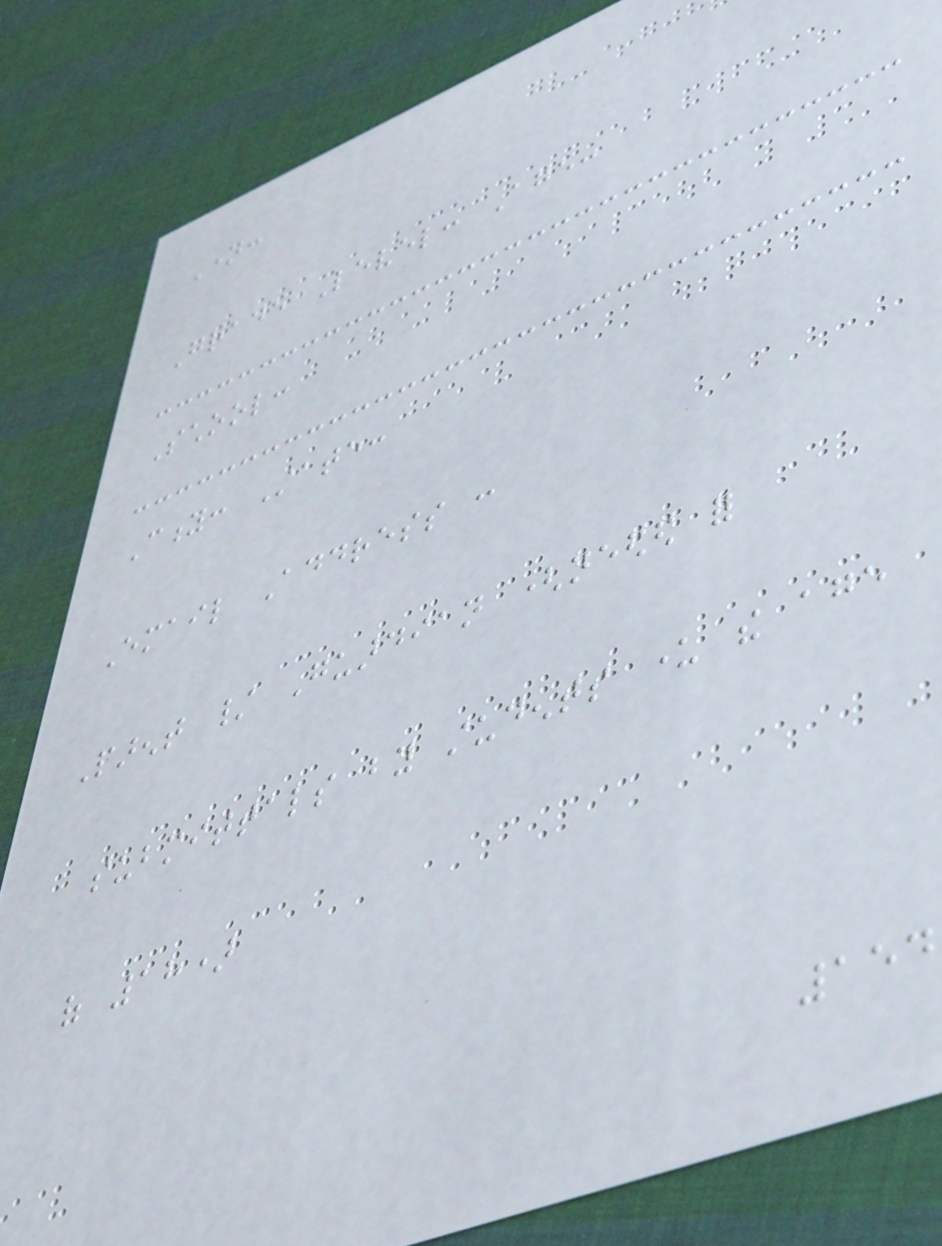Name:
Grade Level: Age:
School:
City: State:
Email Address :
Parent / Guardian (needed for
submittals by students under the age
of 18)
154
